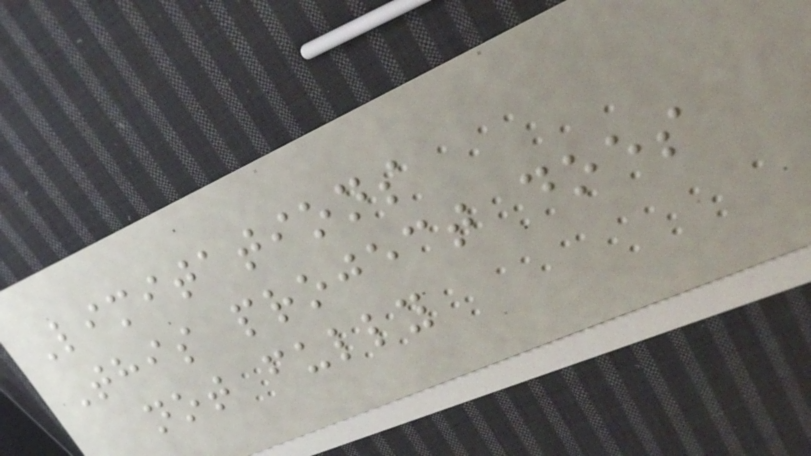Limitations
This project does
not fully
